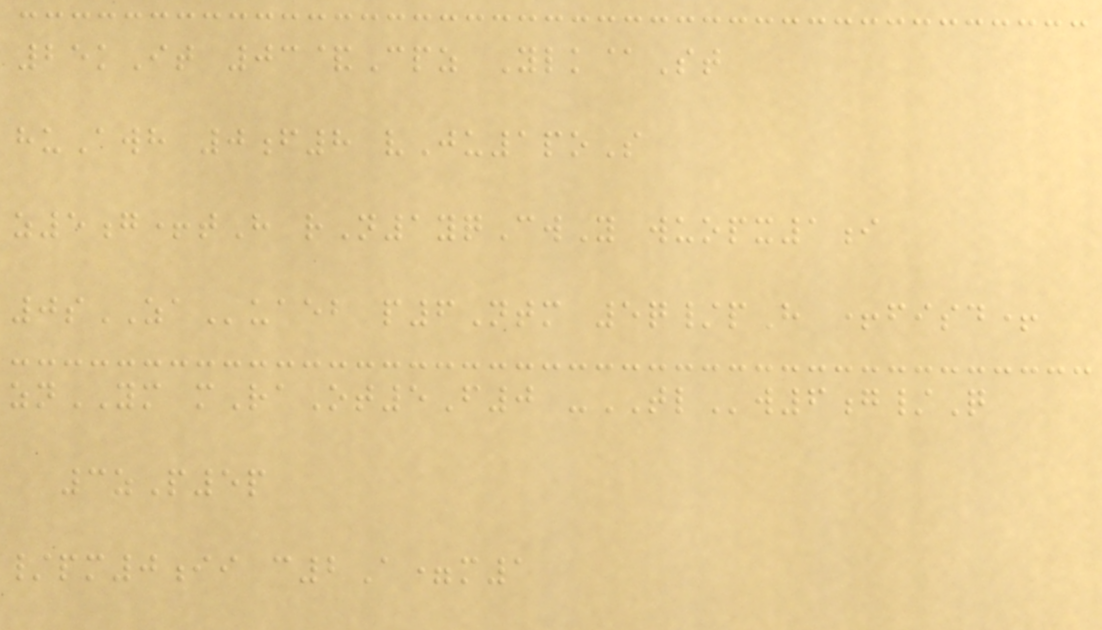25kIt 03&Cpz Ylk@St
huAwh 0f8 vJu1poS
z5g+tH rN1yqCwY wuopx1i
0sZAuaeb p6Ntm 5q/pH +fisd+
znYM mRaOt5F0 -TLw6g/Q
3zP5p
/pm0ii c2A=m1
